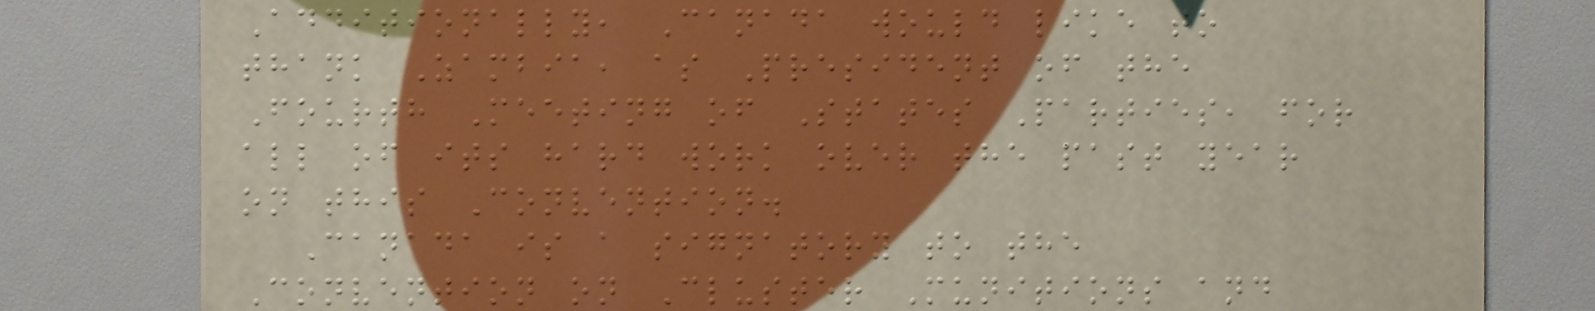Additionally, Canada would like to
thank Zambia, as President of the
Fourth Meeting of States Parties, for
all of its hard work over the past year
on this Convention.
Canada is a signatory to the
Convention on Cluster Munitions and
